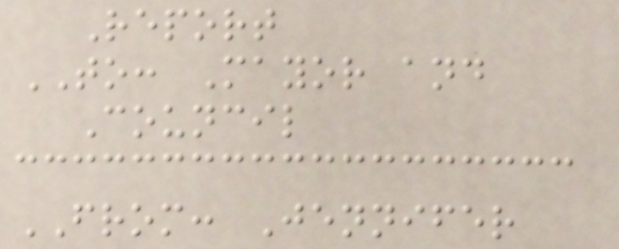Report
TO: Mayor and
Council
FROM: Jennifer
